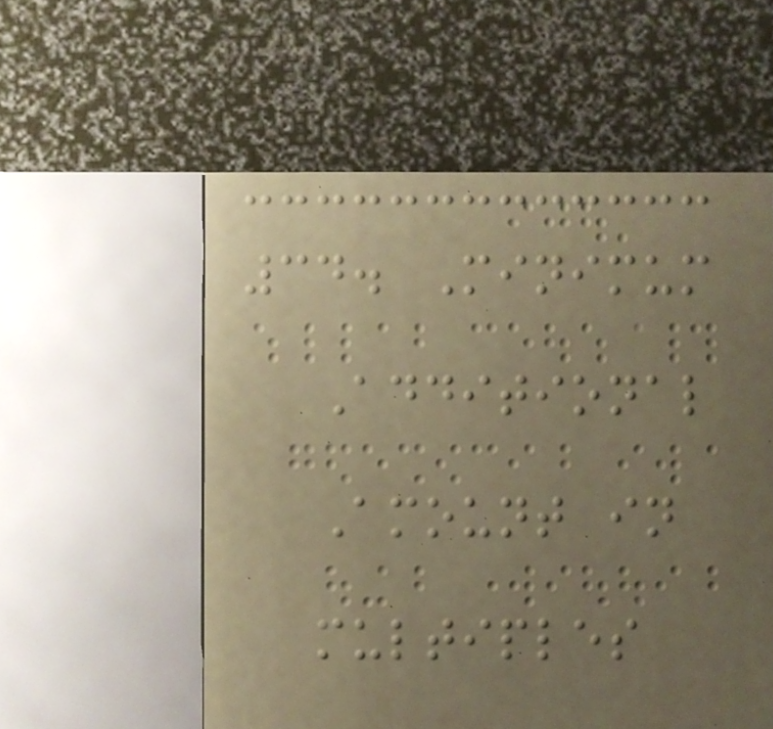34. Minimum
Additional
Amount in
multiples
